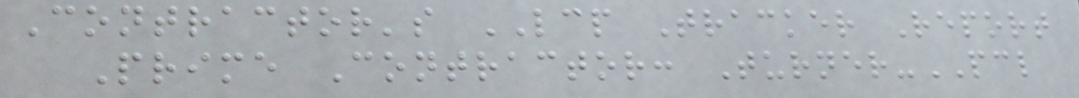Contractor's LCP Tracker Report
Prime Contractor: Turner-PCL
